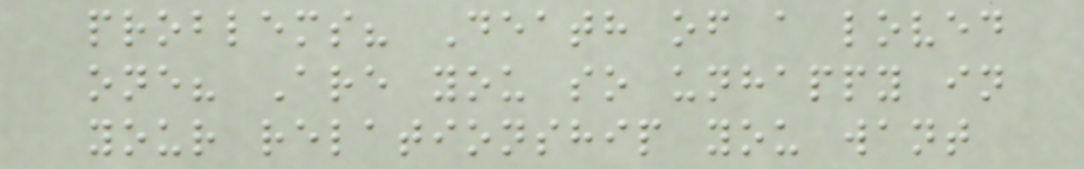problems? Death of a loved
one? Are you so unhappy in
your relationship you want
